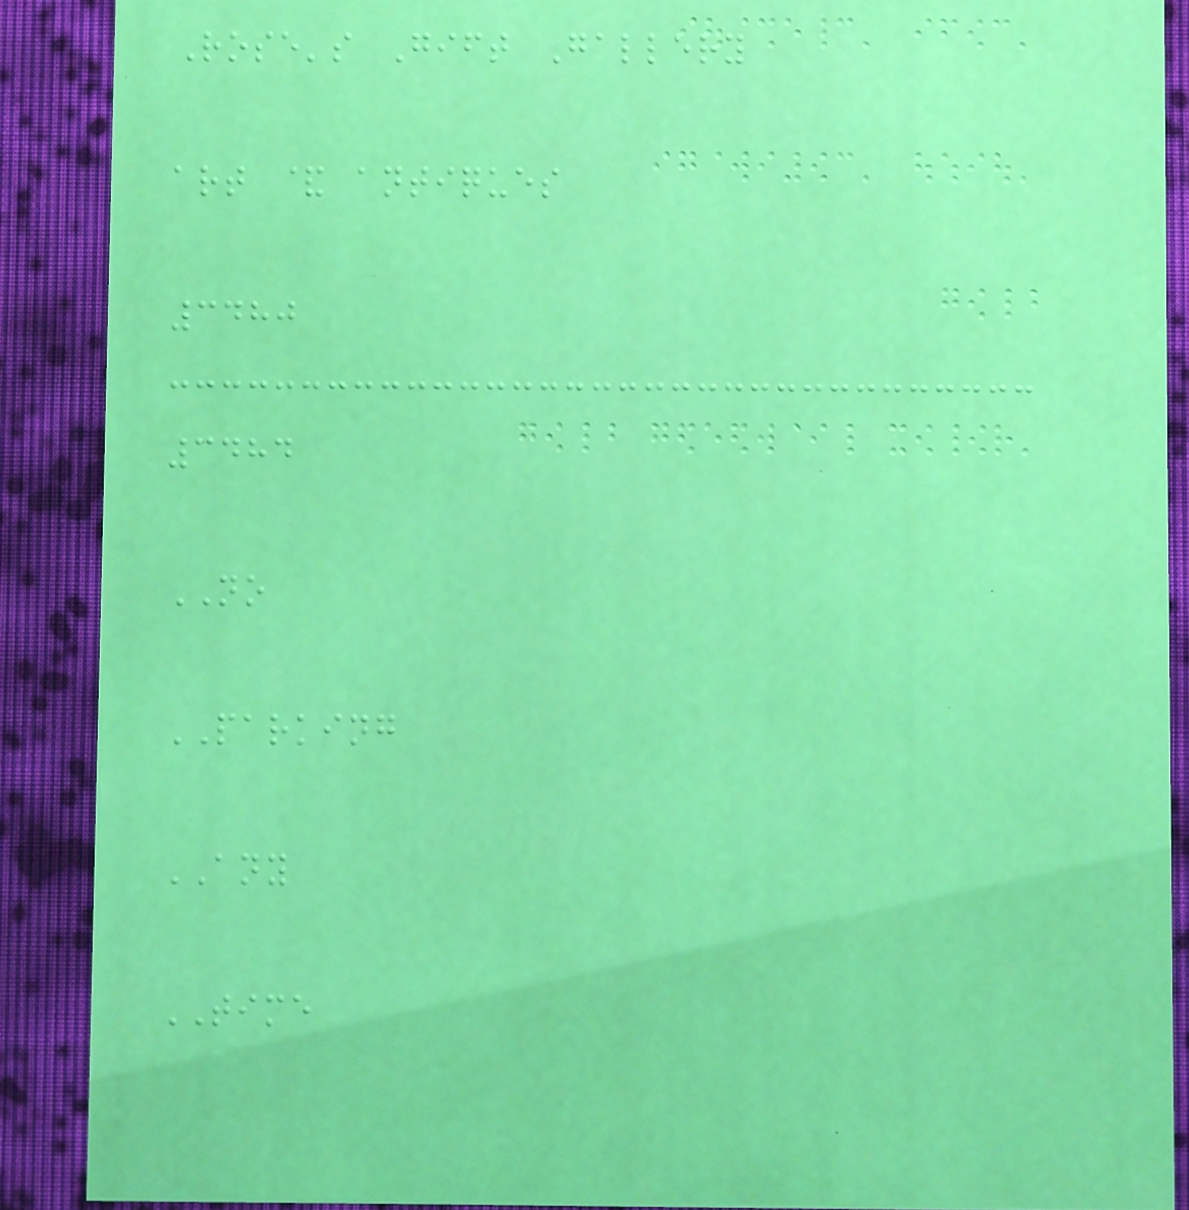Rose's Gift Gallery
art & antiques
3480
3484
NO
PARKING
ANY
TIME
